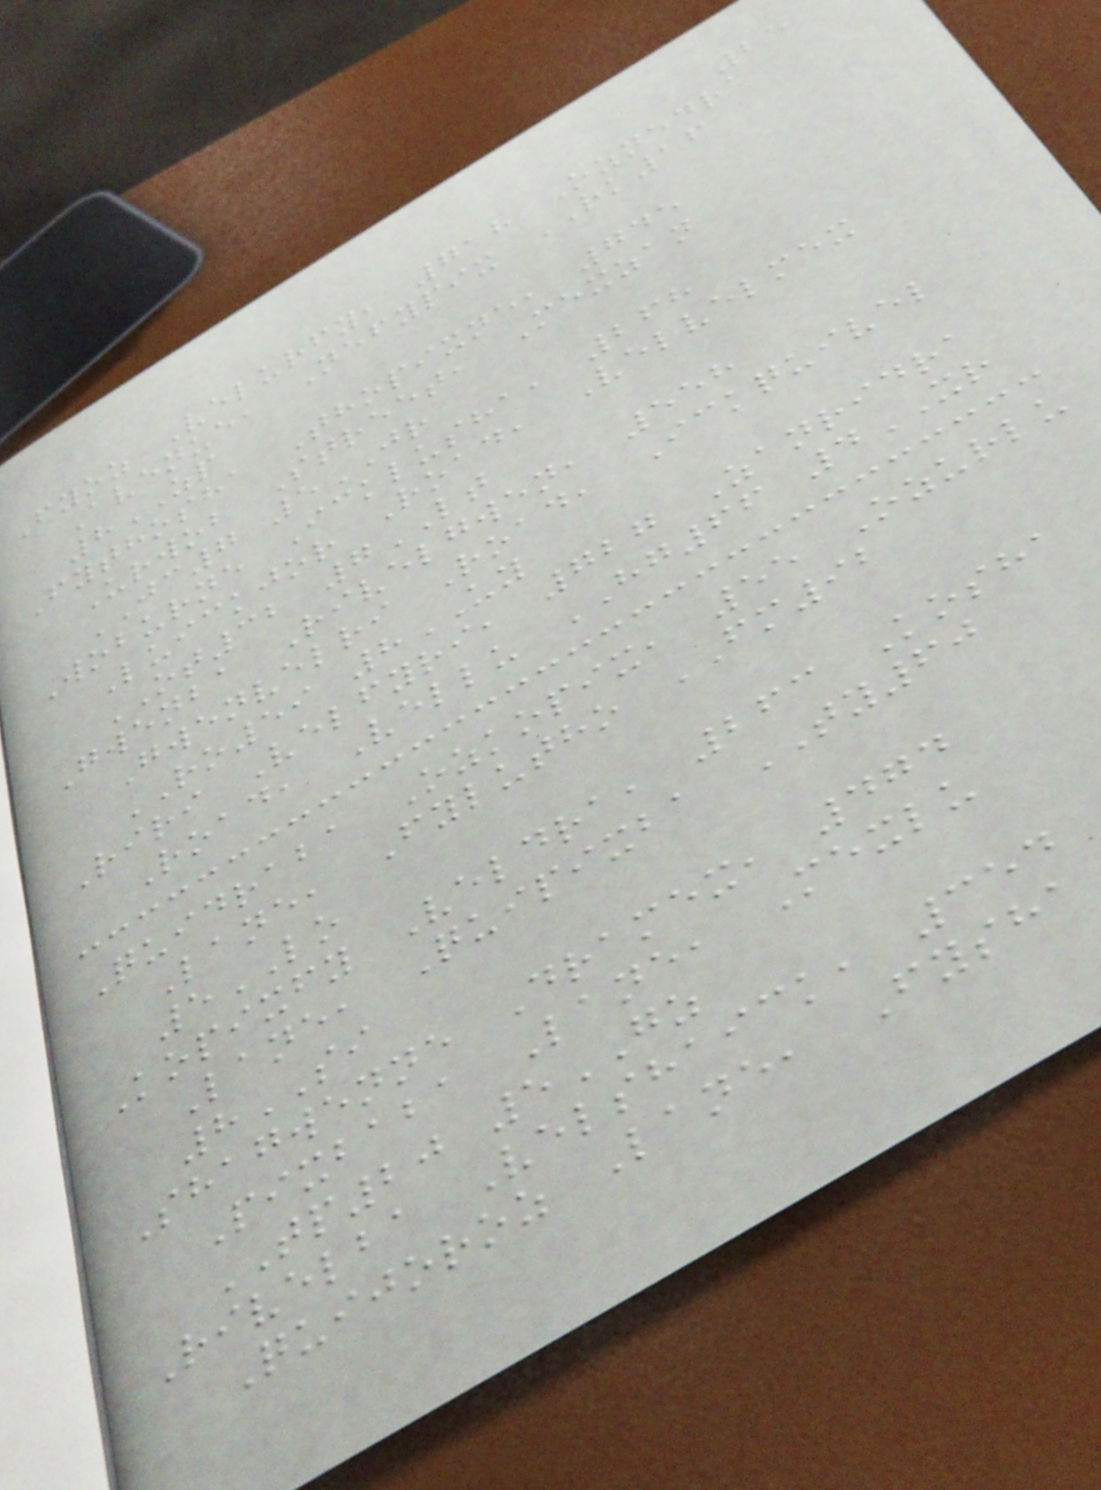25
Fyoz Velurfy, 718 Oznedra
Avenue, Nefypix RK16
8ZP
Fythosha Thopixne, 745
Urwob Street, Mexzan
JC7 5JR
Woburne Icklusha, 268
Luickjor Road, Velvelmex
OT32 7LT
Gwenba Rivelgwen, 558
Gwenvelri Road, Ickquivel
RO59 8UY
Riri Velfyri, 727 Zanridra
Road, Vellu HG66 4XR
Quidraba Ozkopix, 55 Ozurlu
Lane, Fylutho FM92
5LO
Kopixfy Veldra, 263 Kosha
Lane, Quipixba TY60
8SI
Shagwenne Dramex, 474
Pixbaba Lane, Mexlu
TP20 5GZ
Rivelba Velshaick, 354
Quijoroz Lane, Fysha
